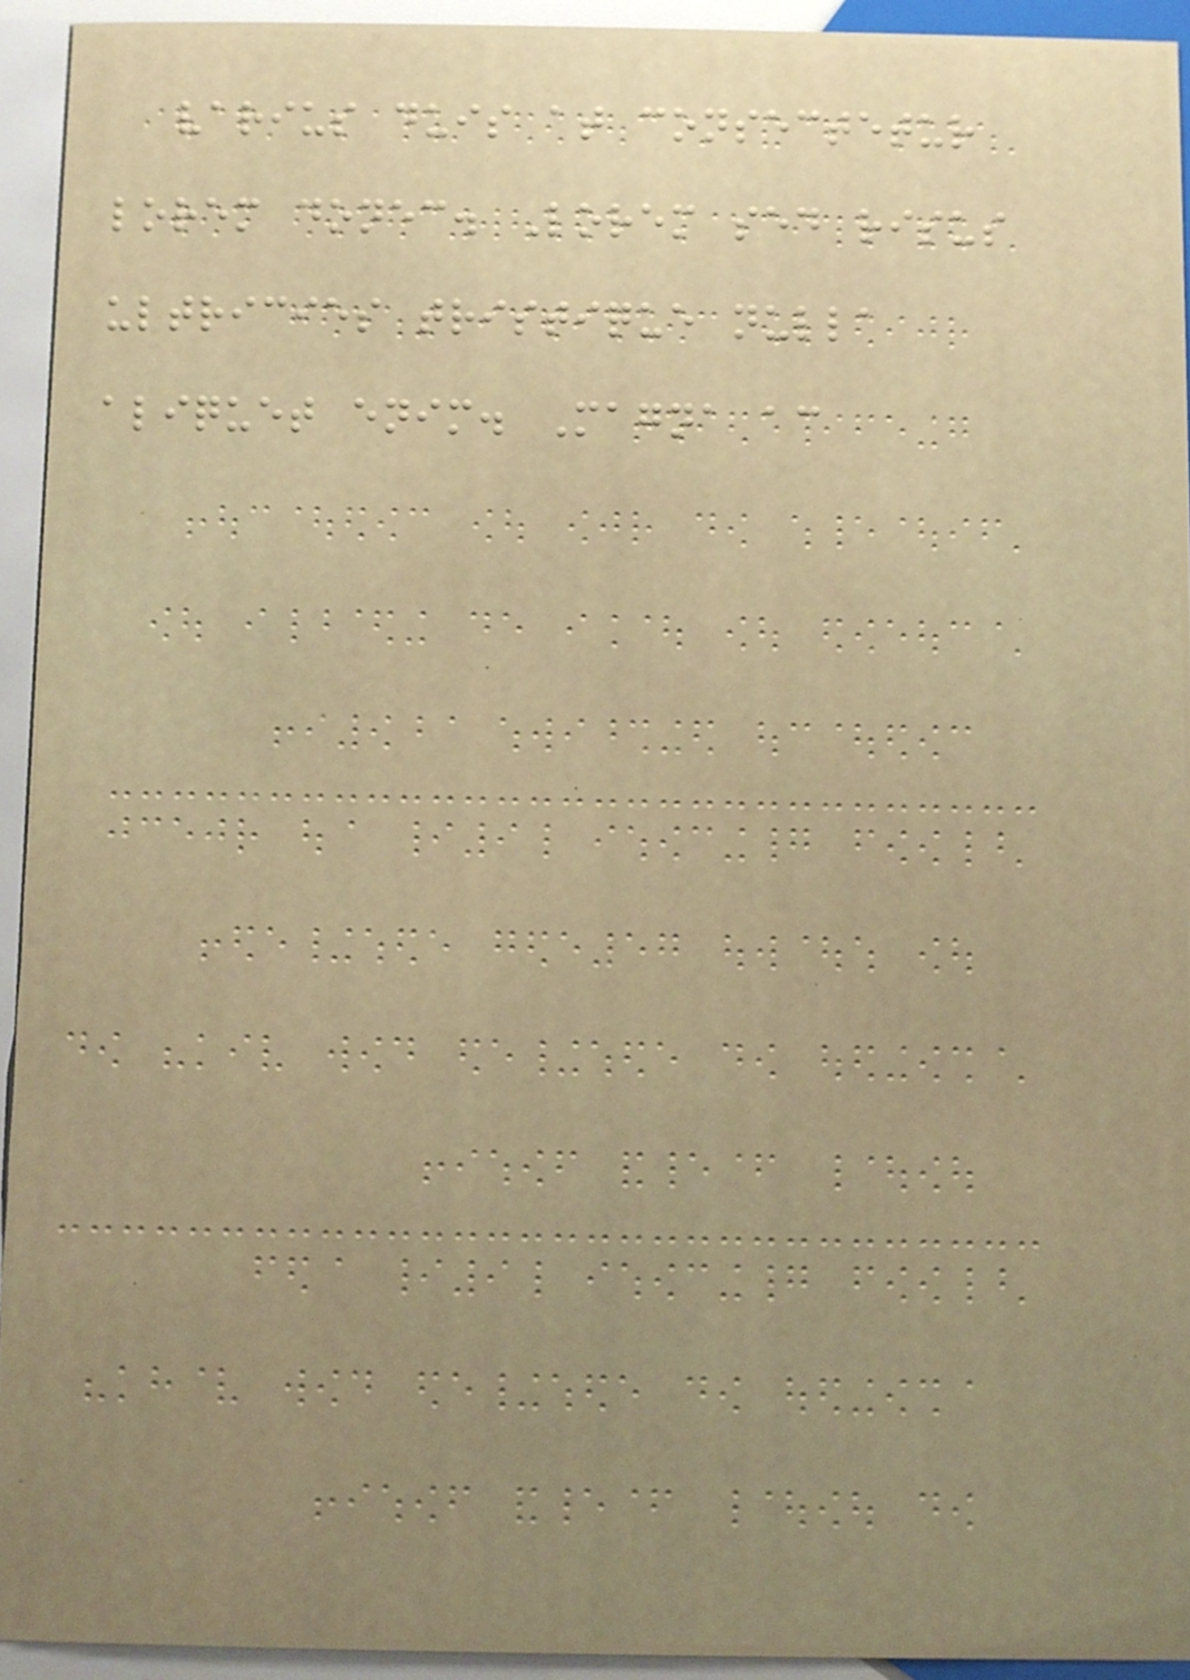varius duis at consectetur
lorem donec. Lorem sed risus
ultricies tristique nulla
aliquet enim. Magna ac
